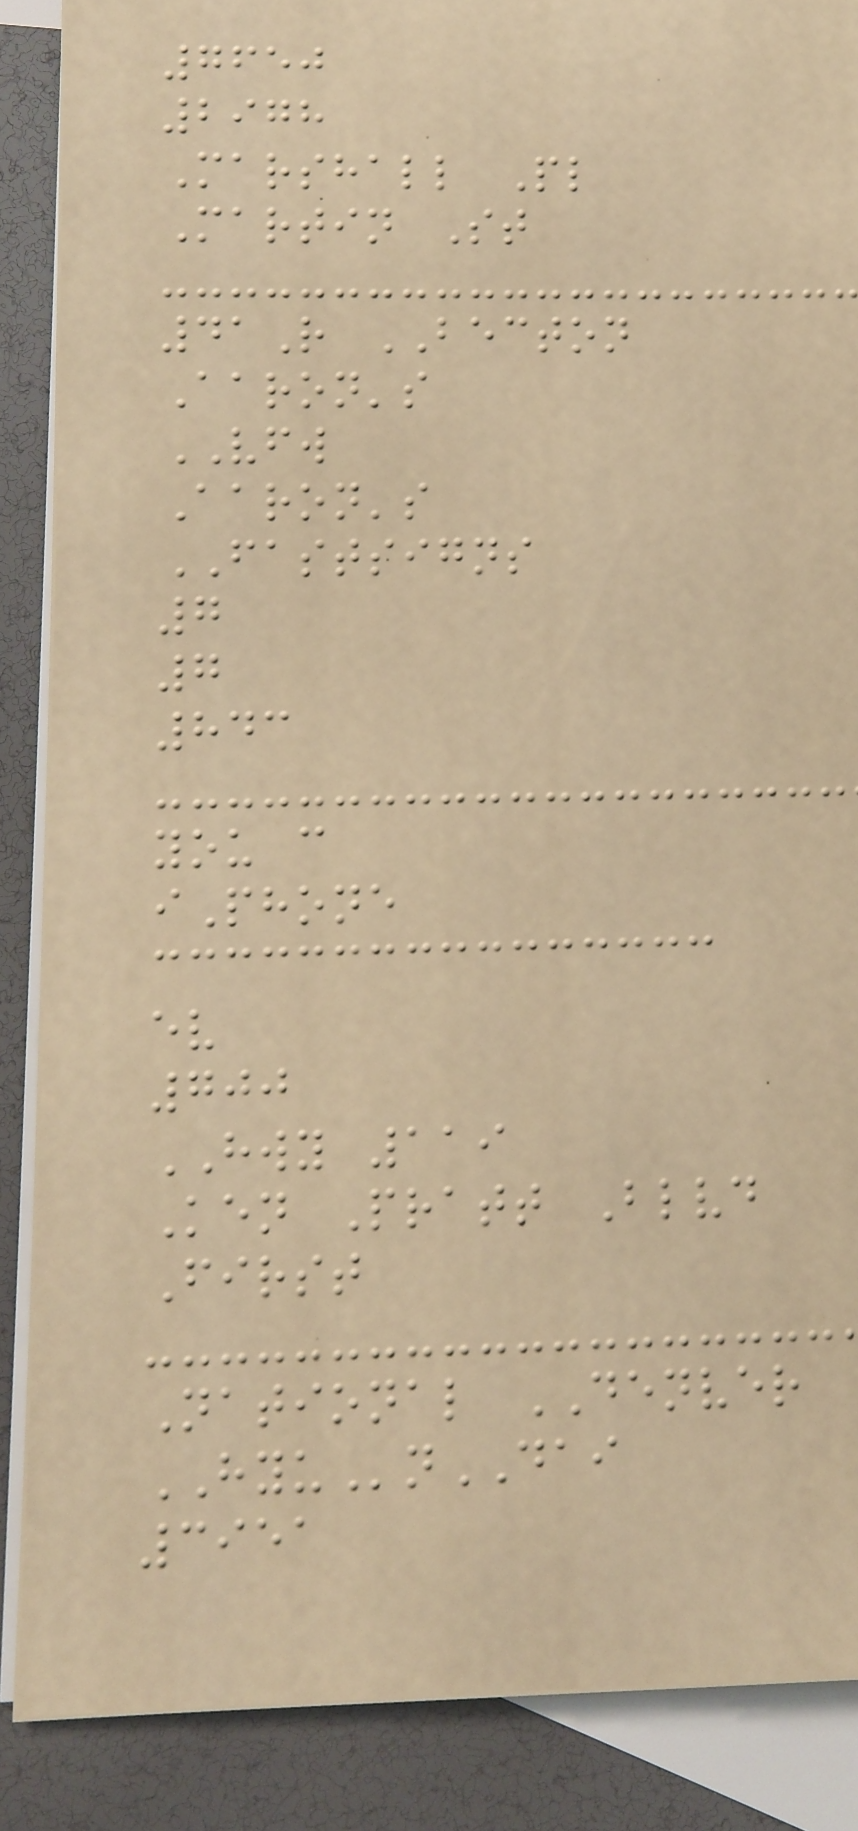7650
2978
Marshall Pl
Martin St
41R BECTON
Aaron's
VFW
Aaron's
FASTSIGNS
7
7
843
you c
iPhone
ev
700
HWY 119
Ken Pratt Blvd
First
National DENVER
HYUnDAI
3951
